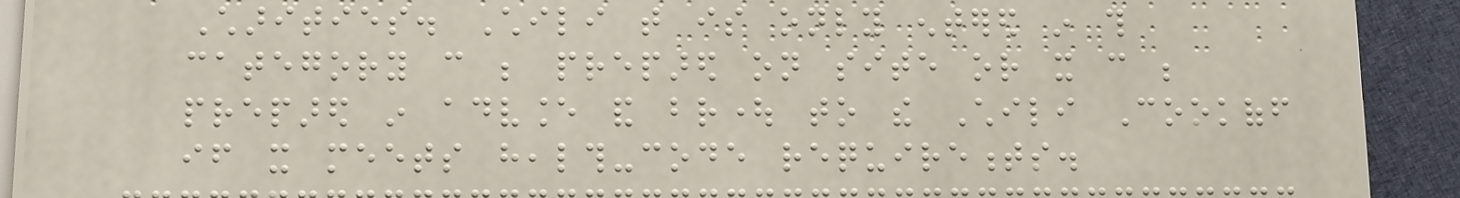Charities. Chili that is only entered in this
category can be prepared on site or it can be
prepared in advance and brought to the Chili Cookoff
if it meets health-code requirements.
